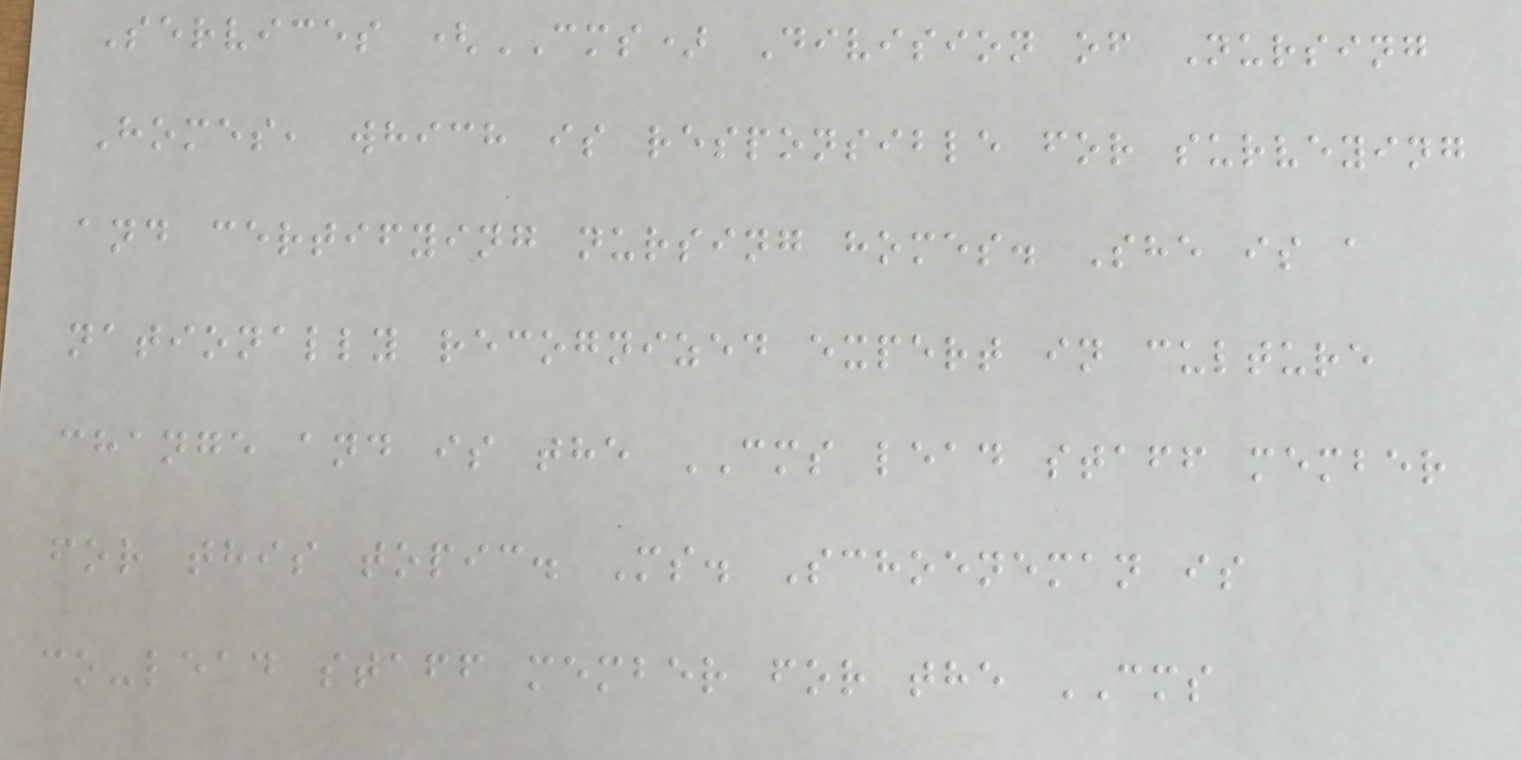Services (CMS) Division of Nursing
Homes, which is responsible for surveying
and certifying nursing homes. She is a
nationally recognized expert in culture
change and is the CMS lead staff member
for this topic. Ms. Schoeneman is
co-lead staff member for the CMS
